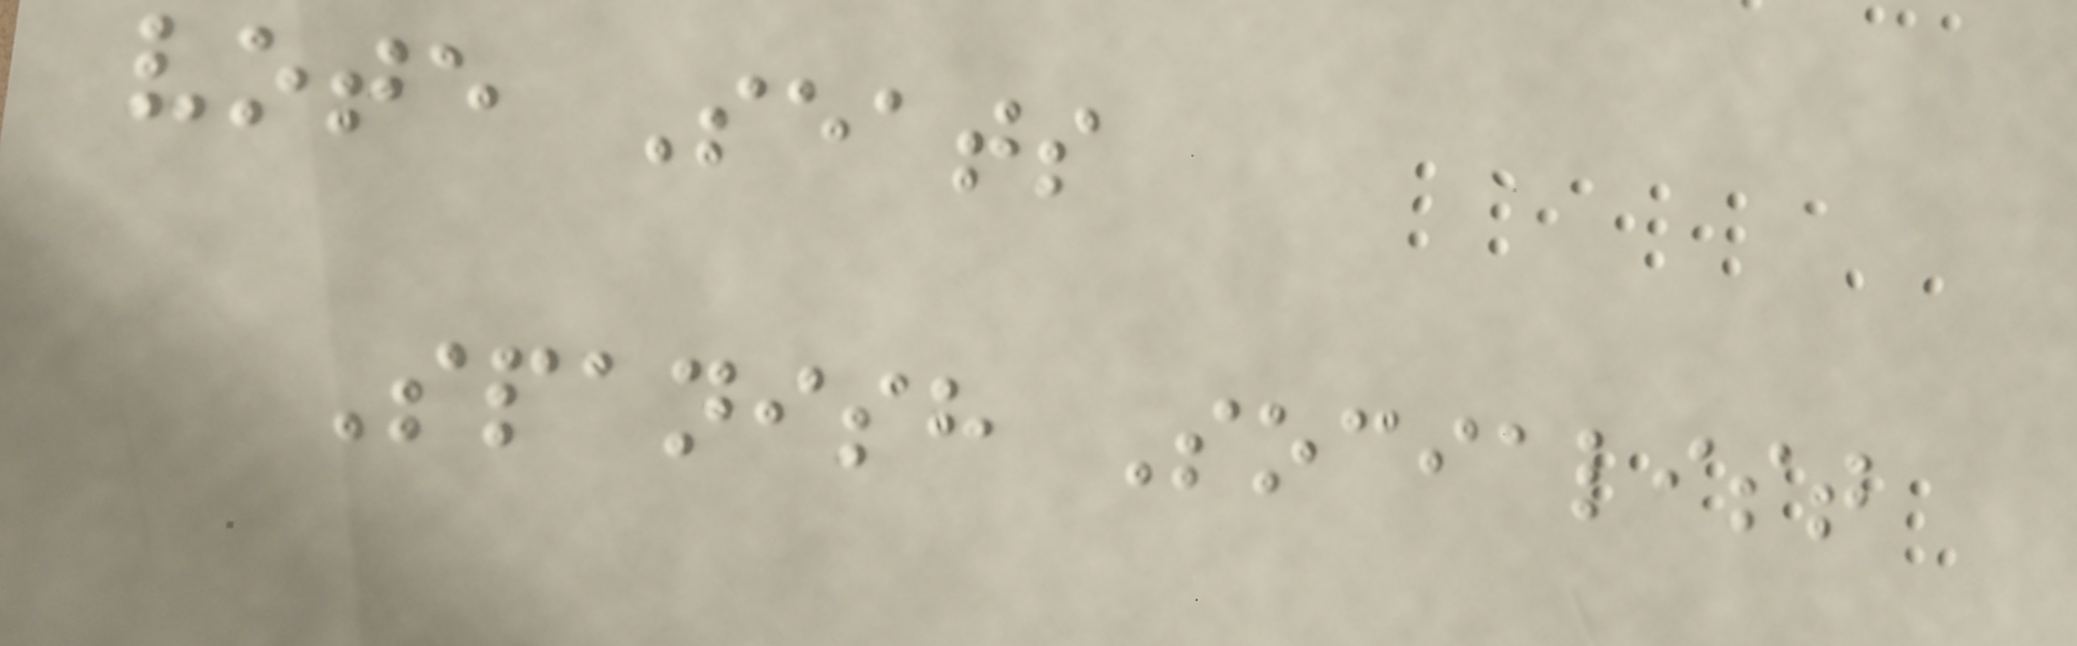vote Seats
Spanish Socialist
